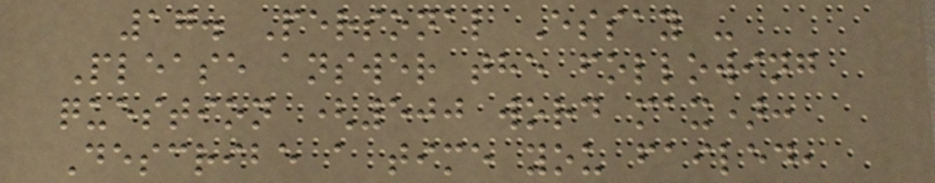17. Personal Essay -
Please answer the following
question (500 word max):
Describe a time you failed,
